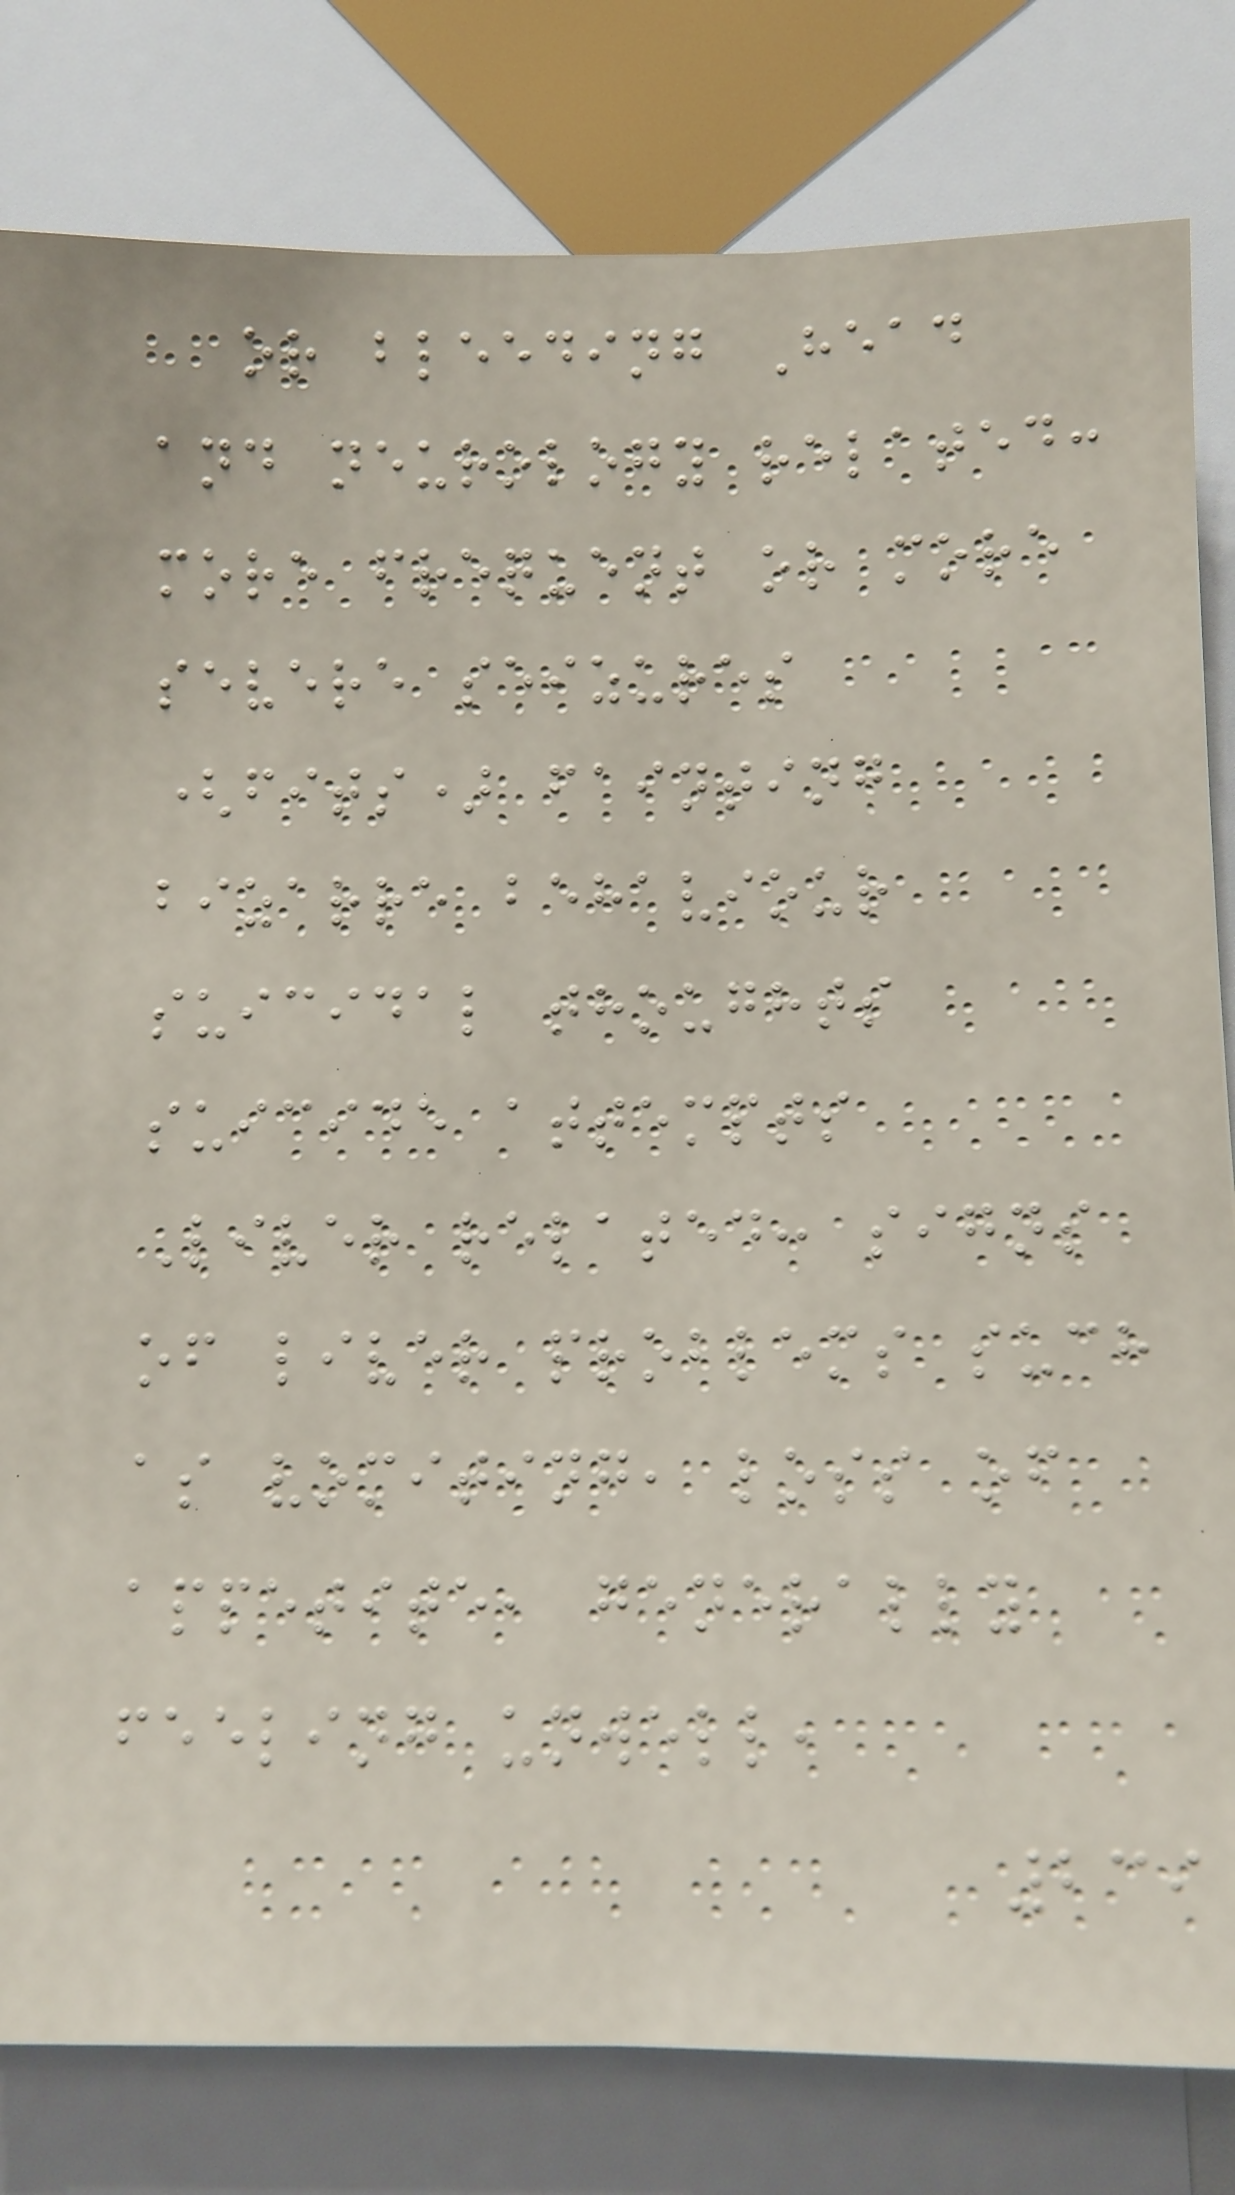or bleeding Head
and neurology related:
more frequent or more
severe seizures
(fits) fainting
bizarre behaviour
suicidal thoughts
suicide attempts
Liver related: signs
of liver problems such
as vomiting, loss of
appetite, generally
feeling unwell,
239
